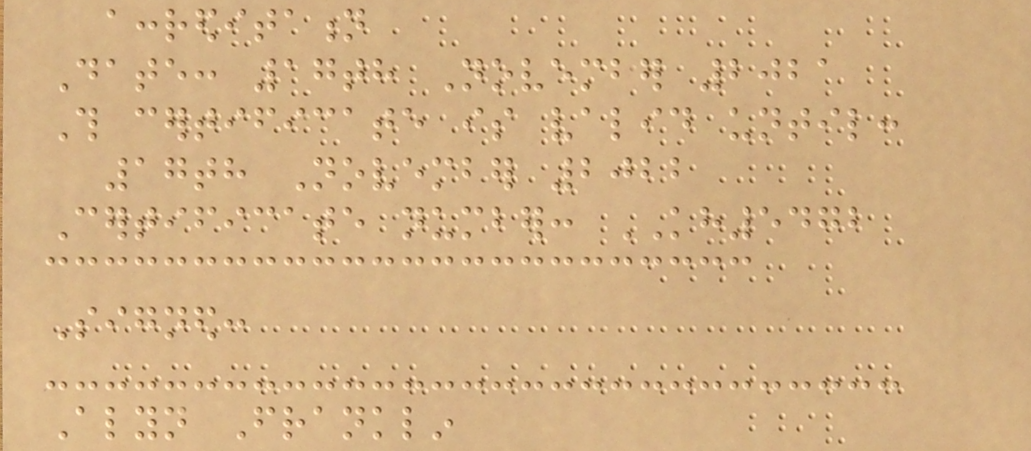accreditation
Date: 17th November 2021
This certificate is valid until:
17th November 2022
Certificate number: KH5472
Signed:
Alyn Franklin
